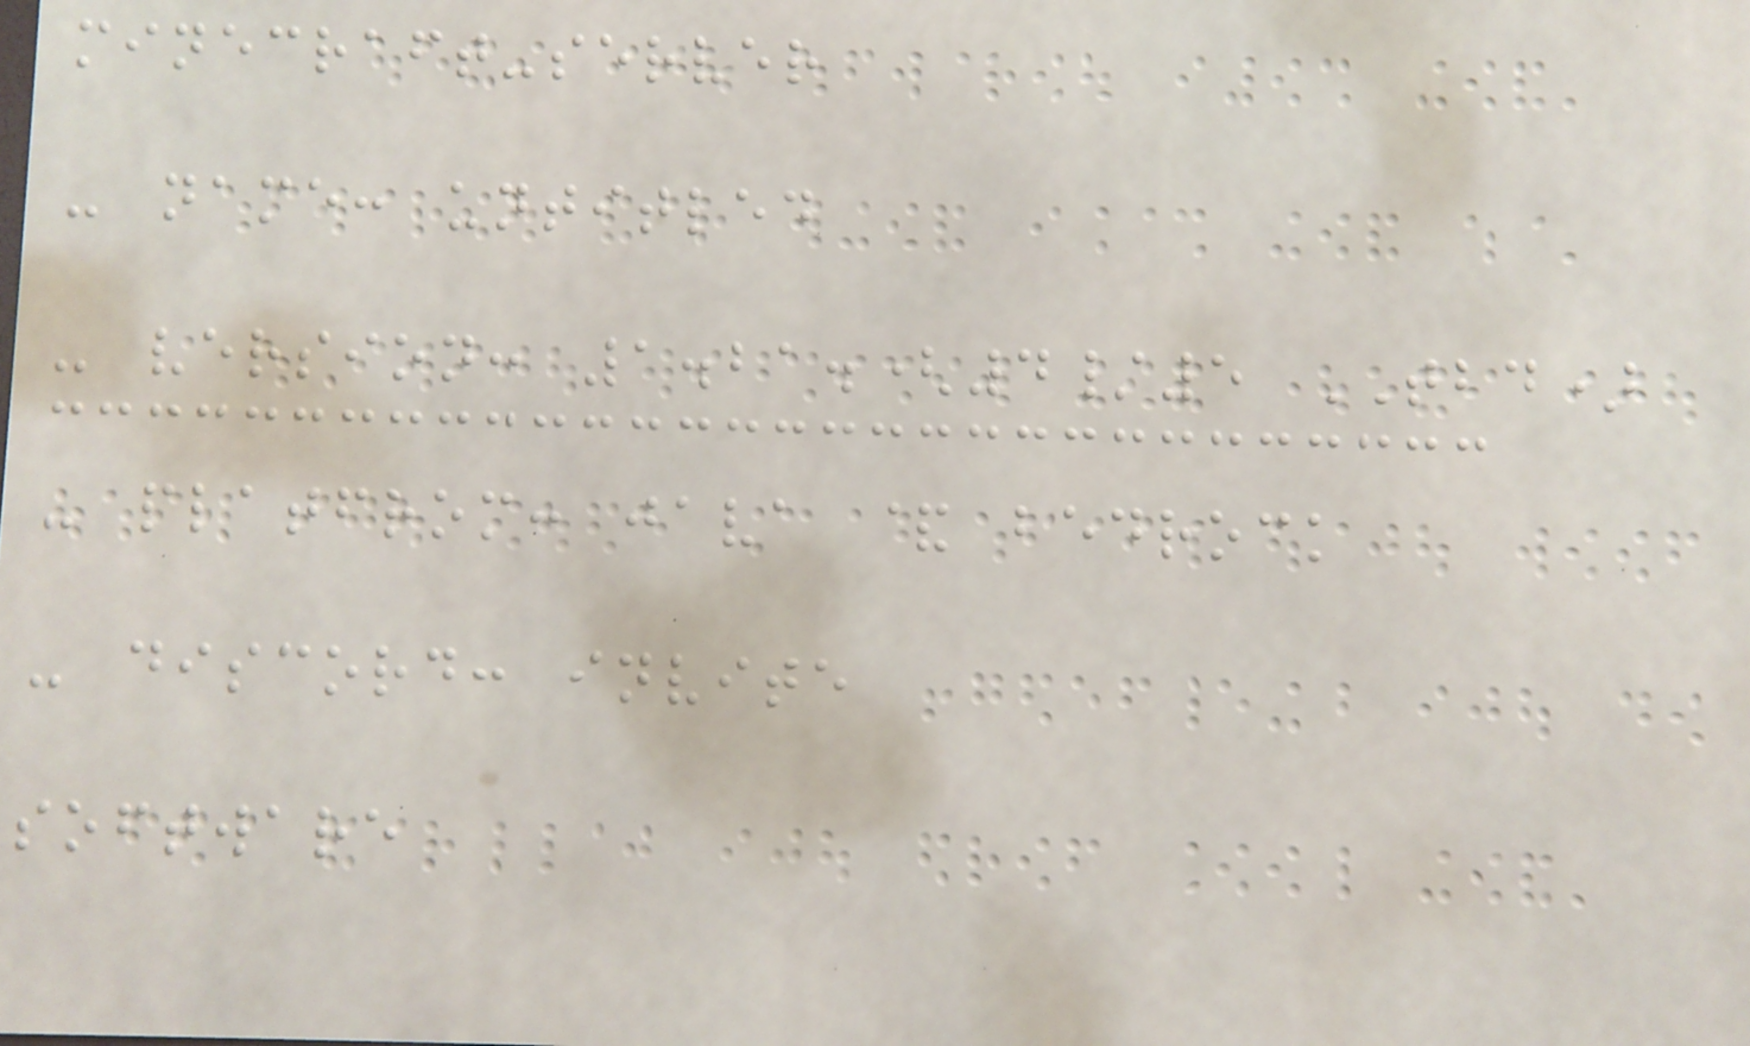minecraft-server
- name: untitled
- version: 1.21.(4/5 TBD)
- platfrom: java & bedrock
- discord: invite
software
